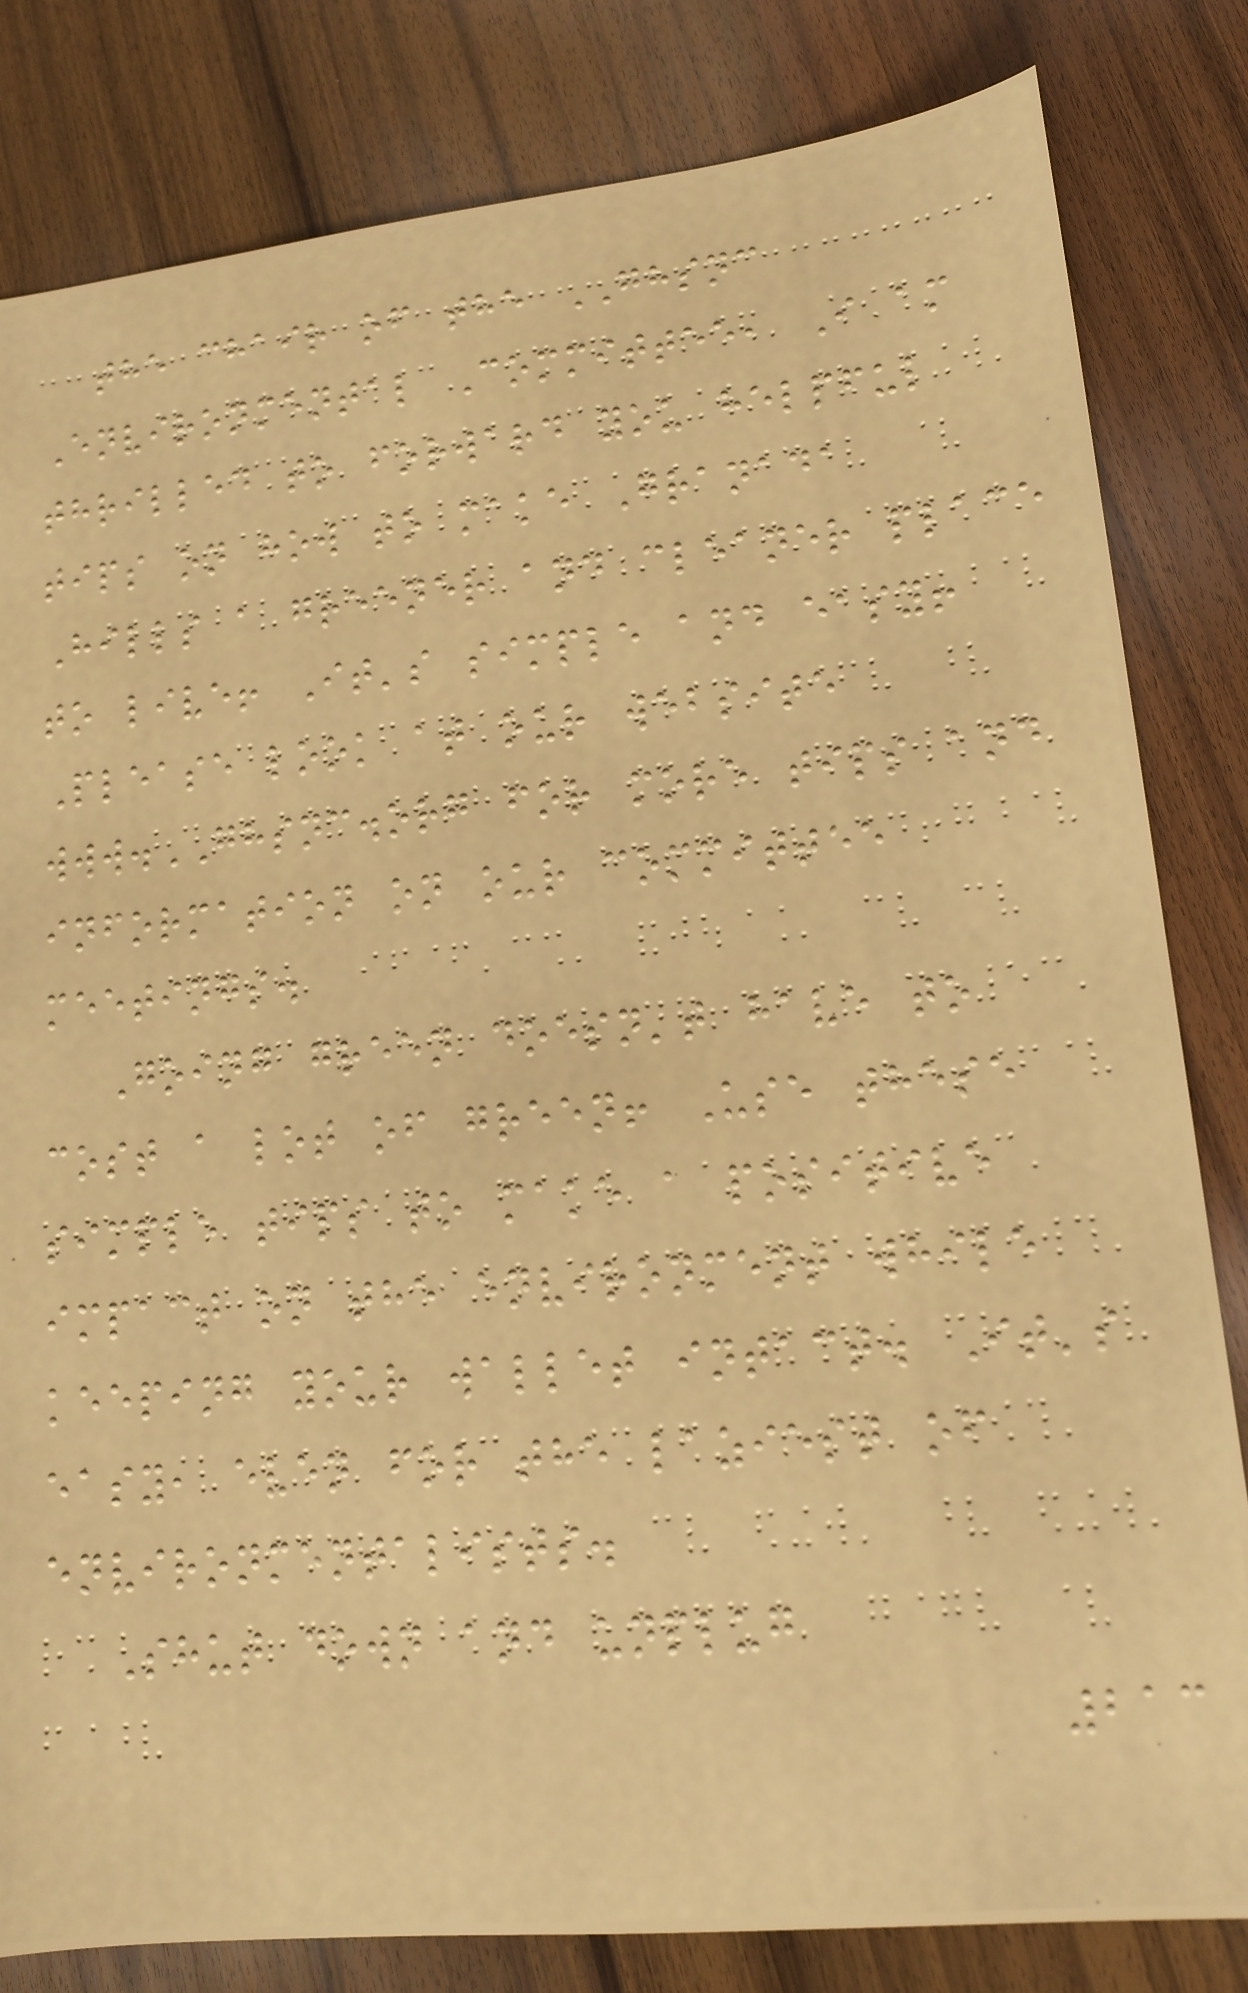the chair of the GHSNC
Environmental Committee, I am
thrilled to forward you helpful
tips on how to make Granada
Hills a greener and cleaner place
to live! It's simple and easy!
Please look at our website
www.GHSNC.org for more tips and
information on our committee
meetings.
Going green doesn't have to
cost a lot of green! Use these
simple tips to make a positive
impact on the environment while
keeping your wallet intact. It's
easy, even for the laziest of
environmentalists.
Shut down and unplug
213
